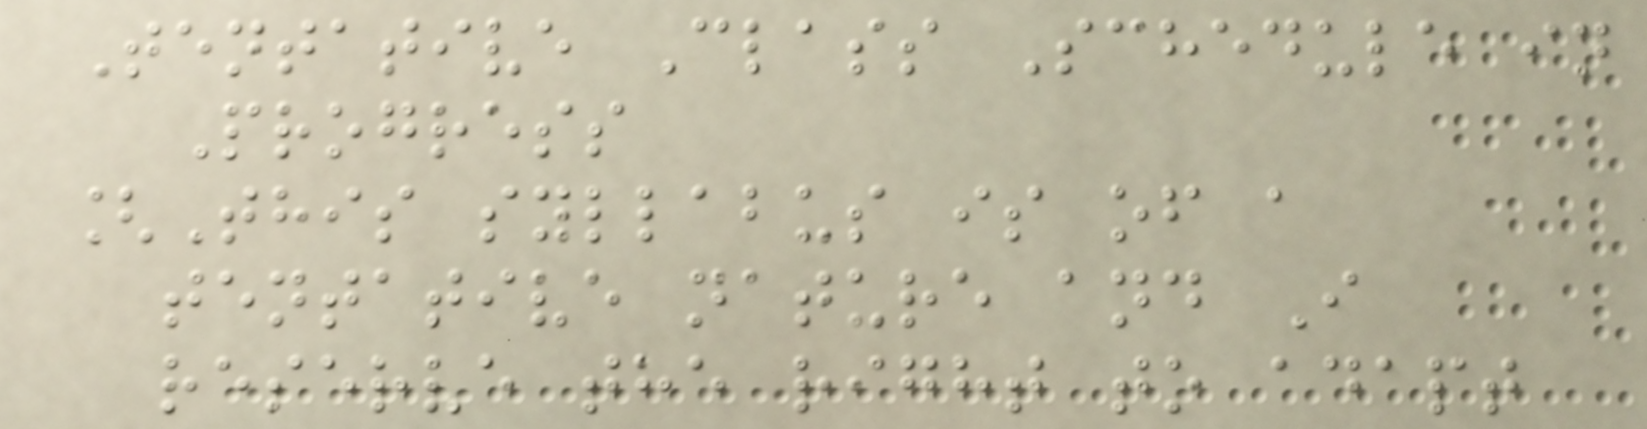Tentative Class Schedule in
Progress
[This syllabus is of a
tentative nature and I
reserve the right to adapt
